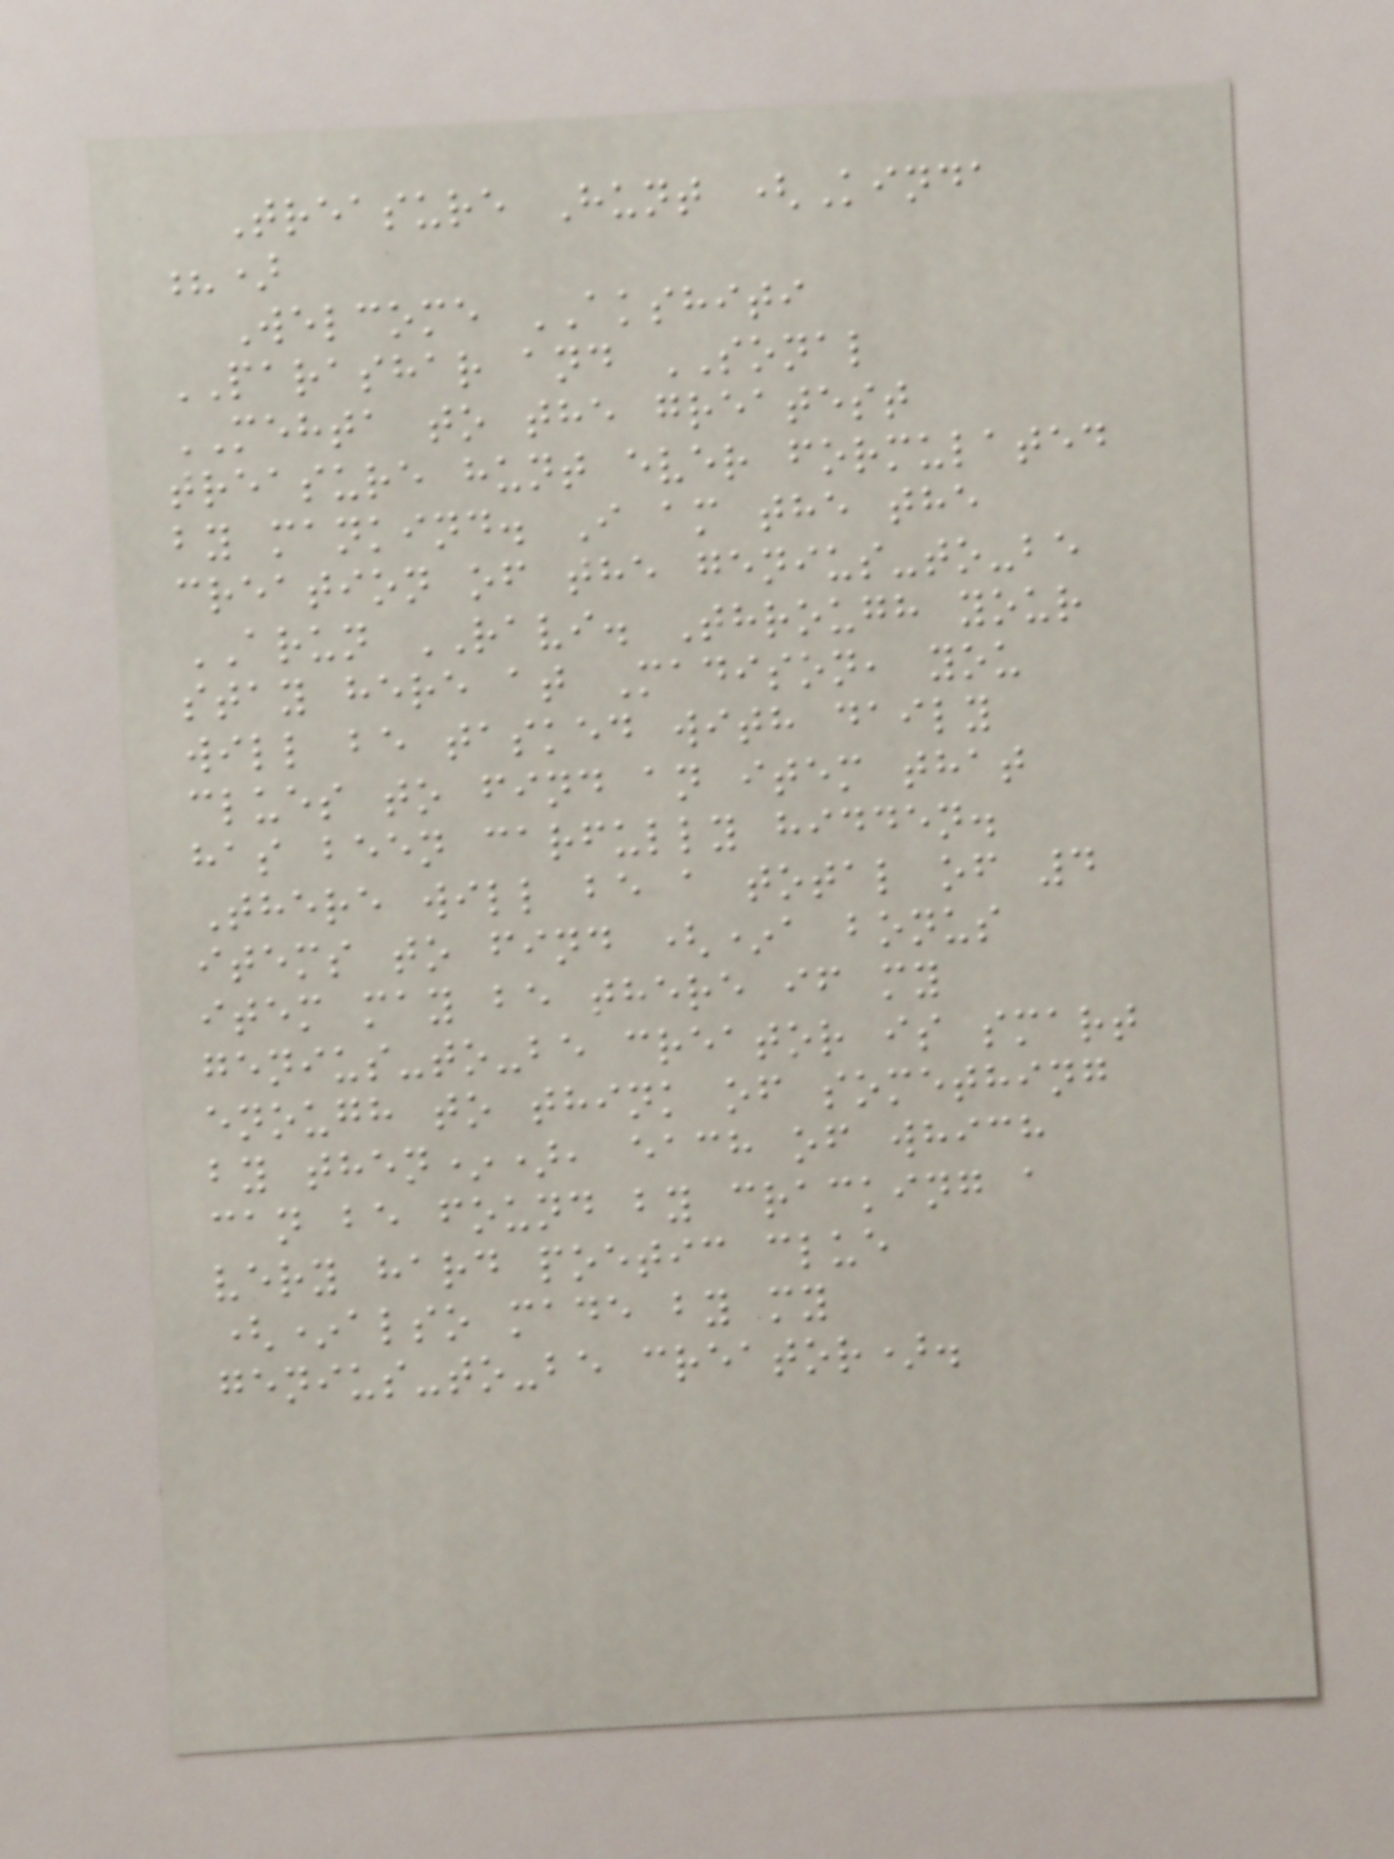Treasure Hunt (Kinda
?)
Welcome AKSHITI
PARASHAR and SONAL
MEHTA to the greatest
treasure hunt ever formulated
by mankind. I am the the
creation of the genius-to-be
ARUN RAVI. Through your
stay here at Madison, you
will be tasked with daily
clues to find an item that
has been carfully hidden.
There will be a total of 4
items to find (*a bonus
item may be there if my
genius-to-be creator is smart
enough to think of something
by then*), each of which
can be found by cracking a
very hard poetic clue
(*also made by my
genius-to-be creator).
